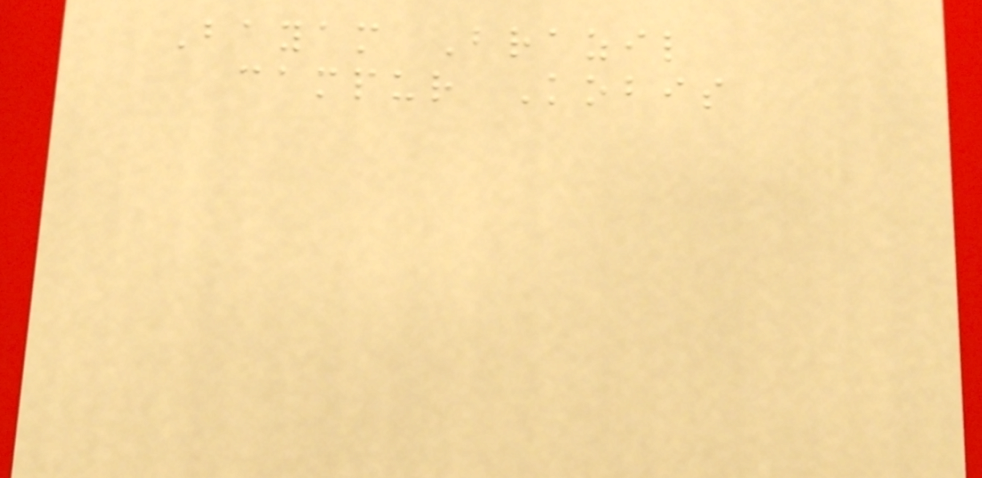Bayam Brazil
campur Kobis
